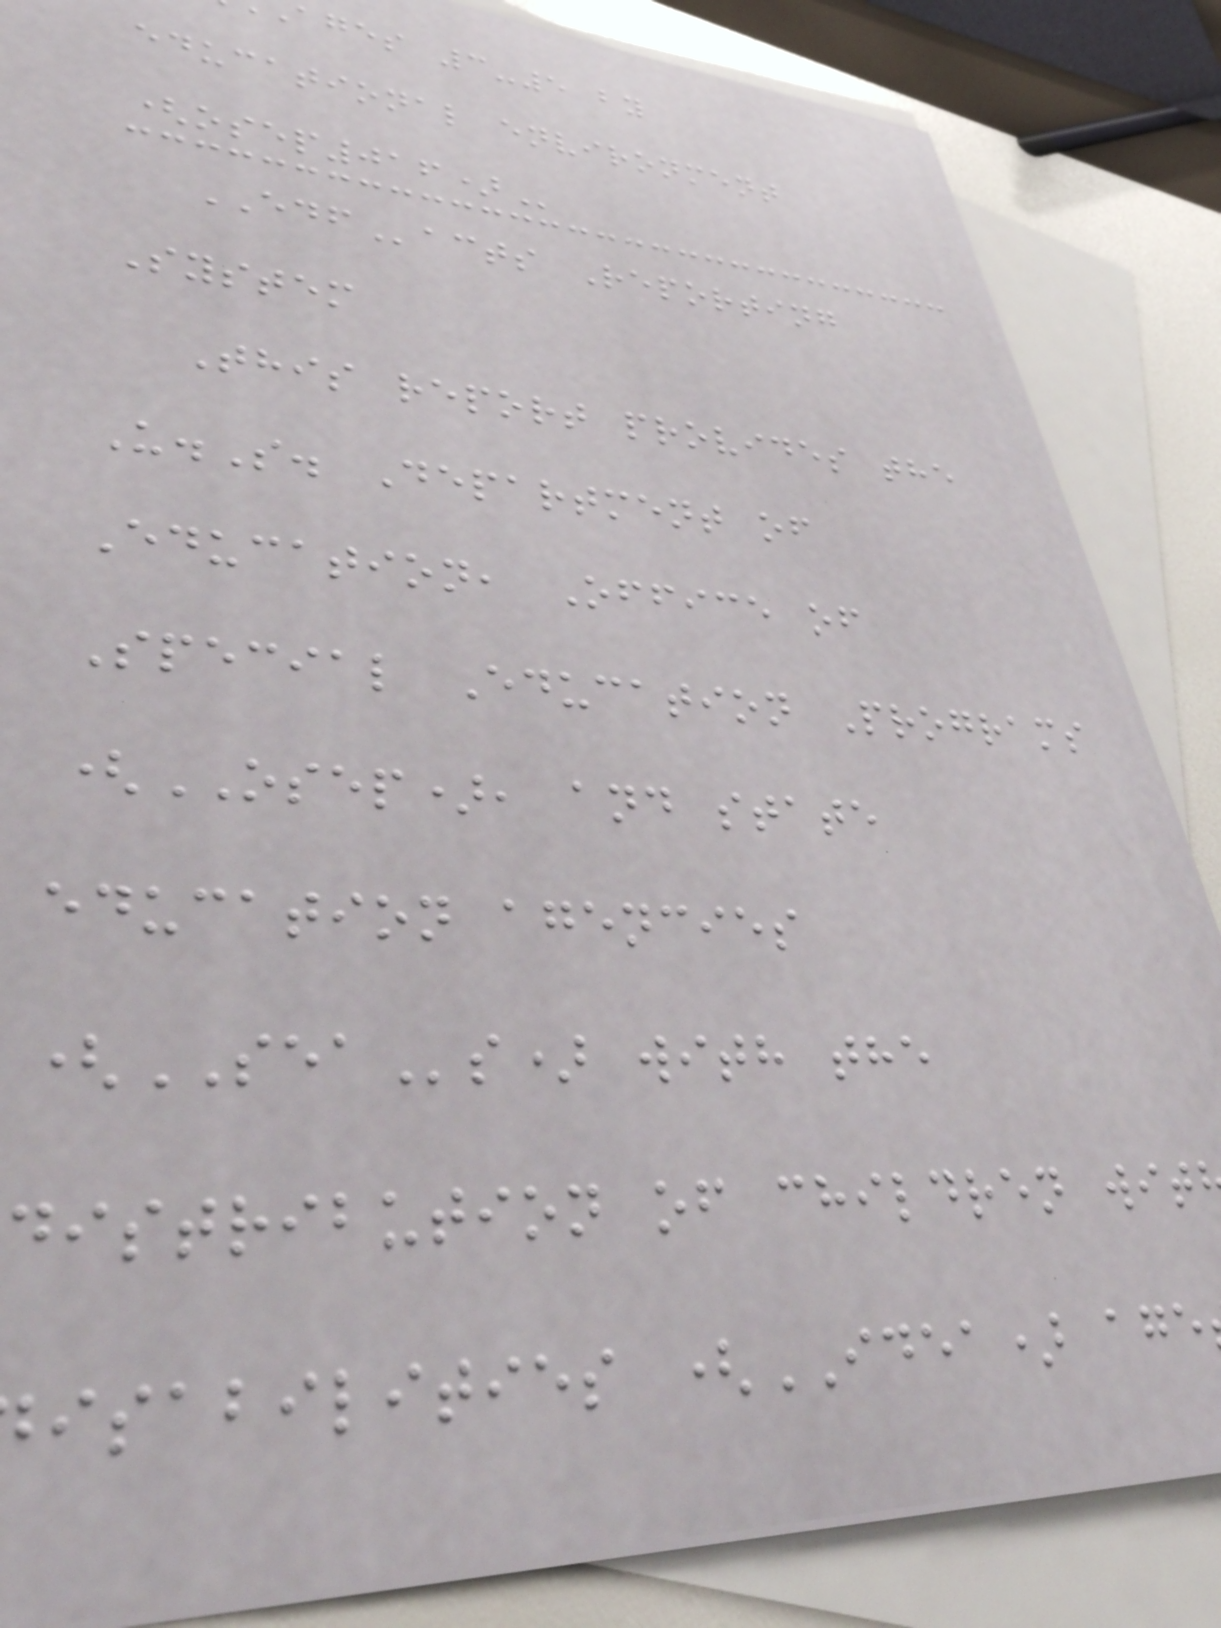ages 3-5 by
educational environment
EDFacts Reporting
System
This report provides the
U.S. Department of
Education, Office of
Special Education Programs
(OSEP), and state
education agencies
(SEAs) with the
distribution of children wit
isabilities (IDEA) age
